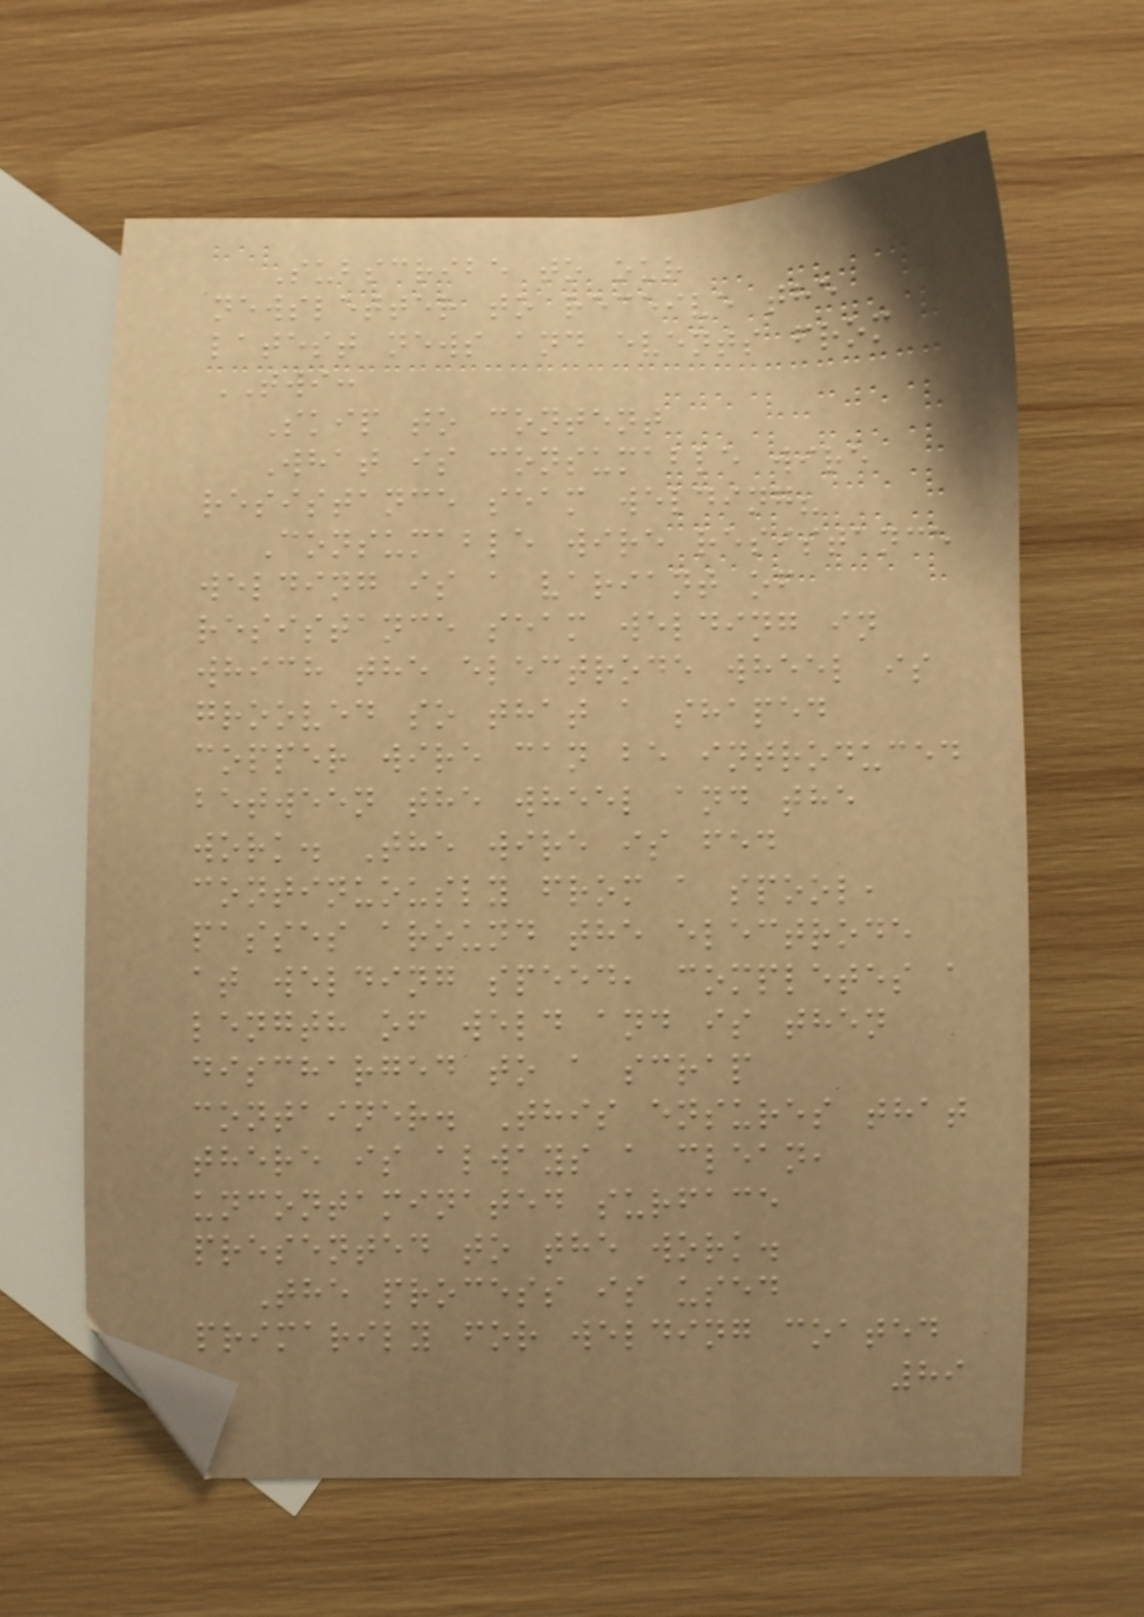Subscribe to our
newsletter to receive the
latest news and events from
TWI:
Skip to content
What is consumable wire
resistance seam welding?
Consumable wire resistance
welding is a variant of
resistance seam welding in
which the electrode wheel is
grooved so that a shaped
copper wire can be introduced
between the wheel and the
work. The wire is fed
continuously from a spool,
passes around the electrode
at welding speed, completes a
length of weld and is then
discharged to a scrap
container. This ensures that
there is always a clean,
uncontaminated surface
presented to the work.
The process is used
primarily for welding coated
89
